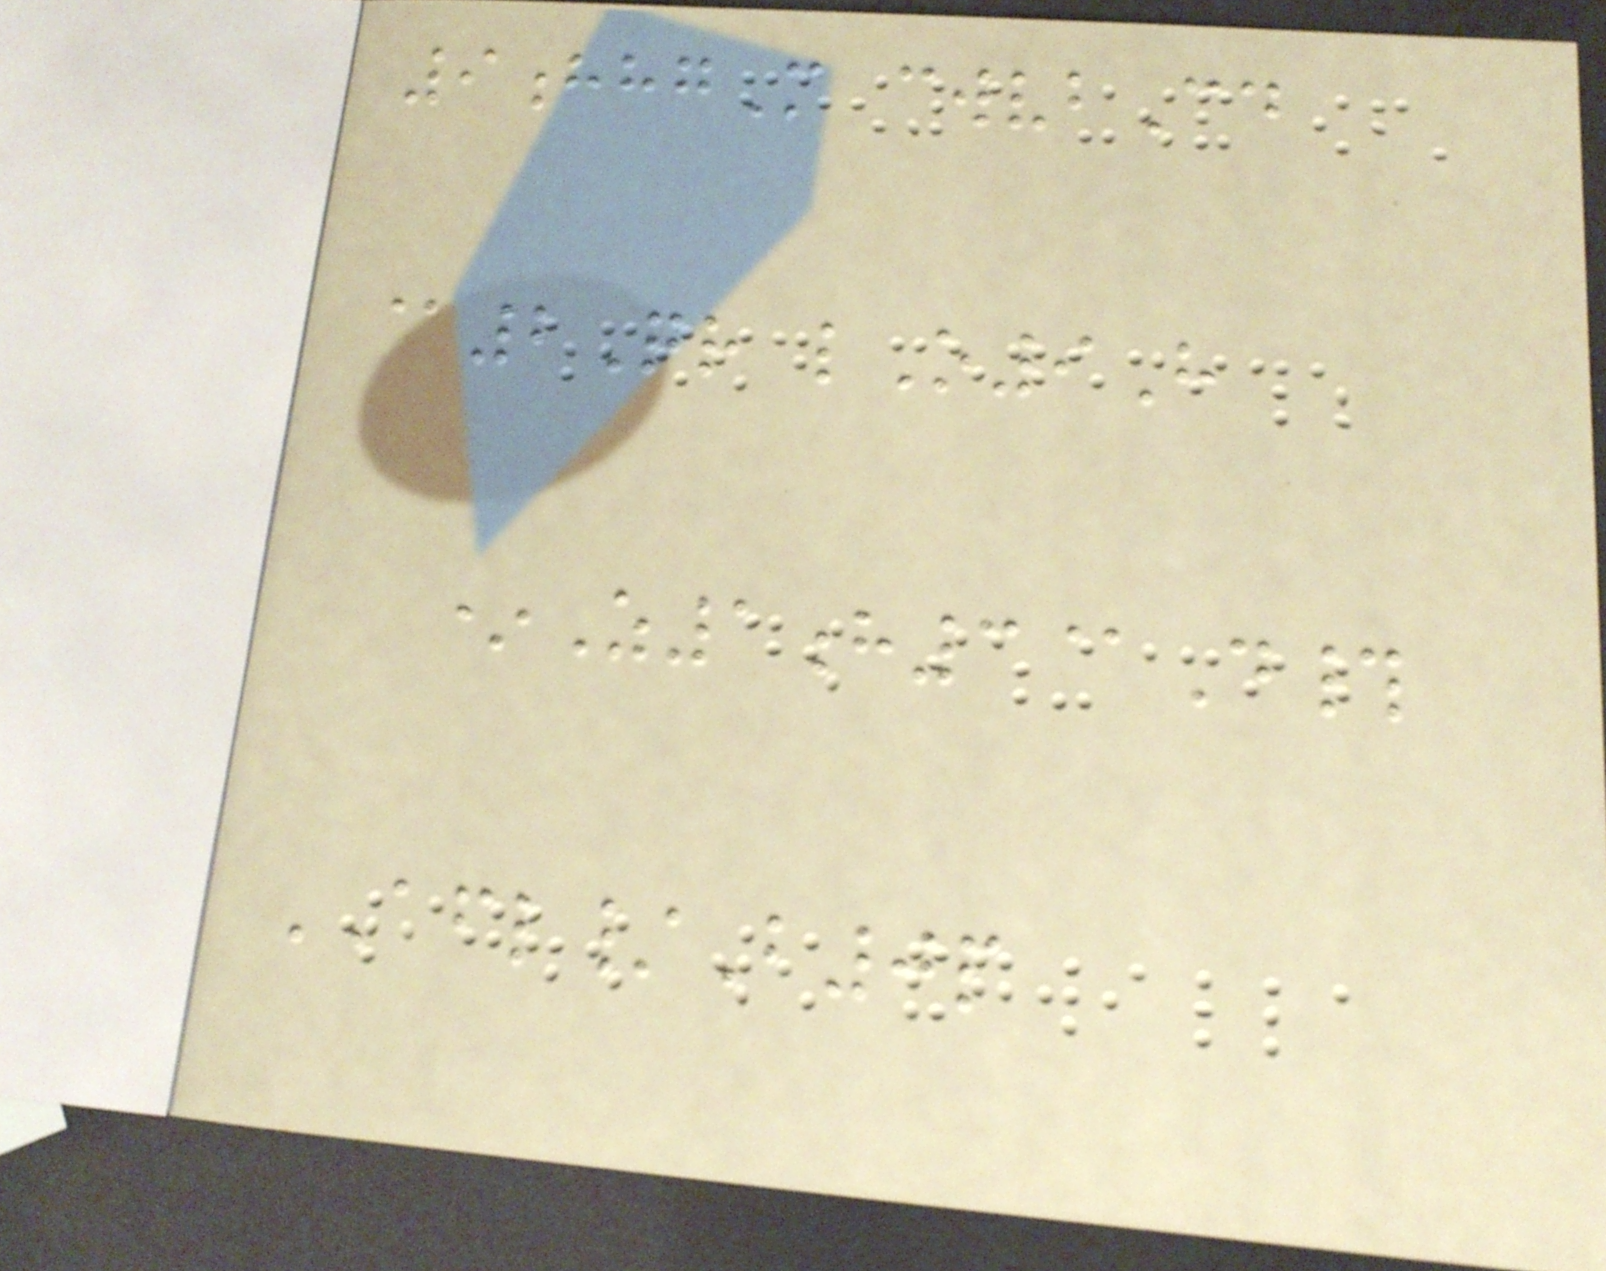9hhgM cwvbCd
@2Qr lO9H
*Z1h3@D#
AFL/B0p
